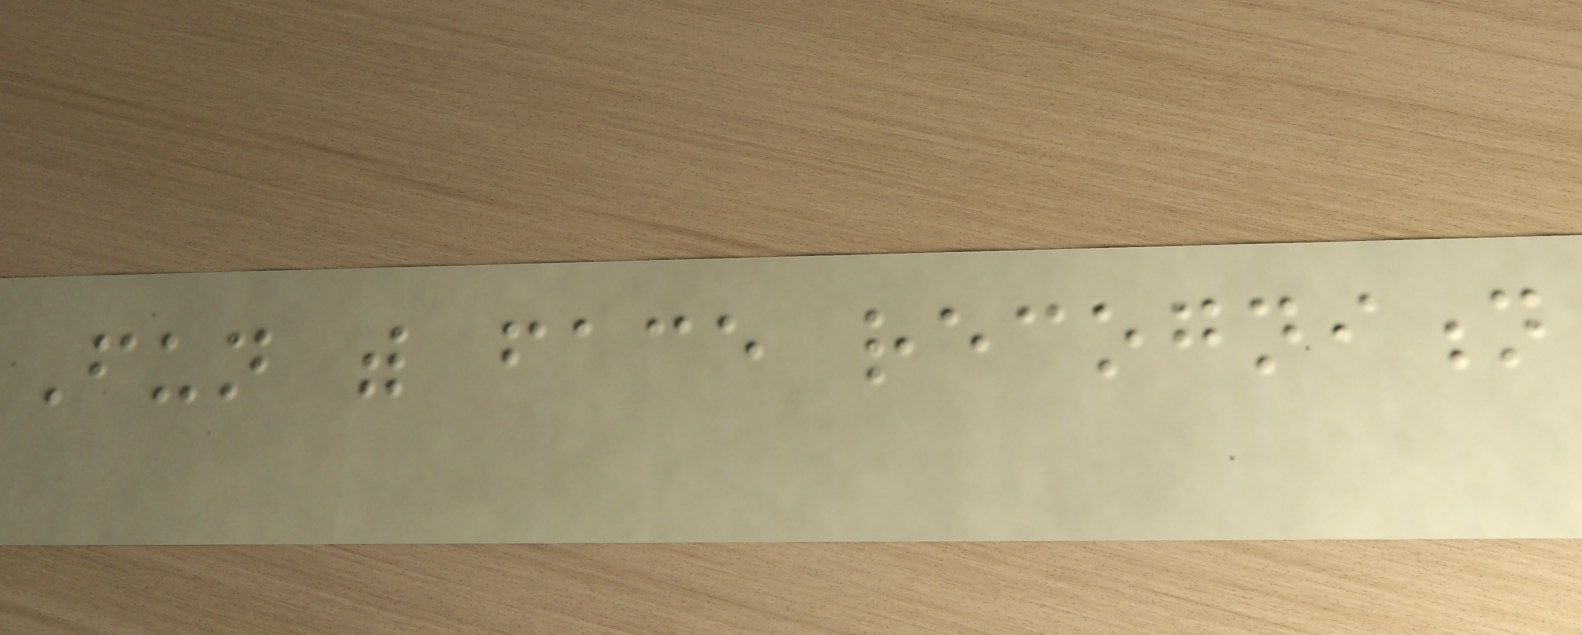Fun with face recognition
